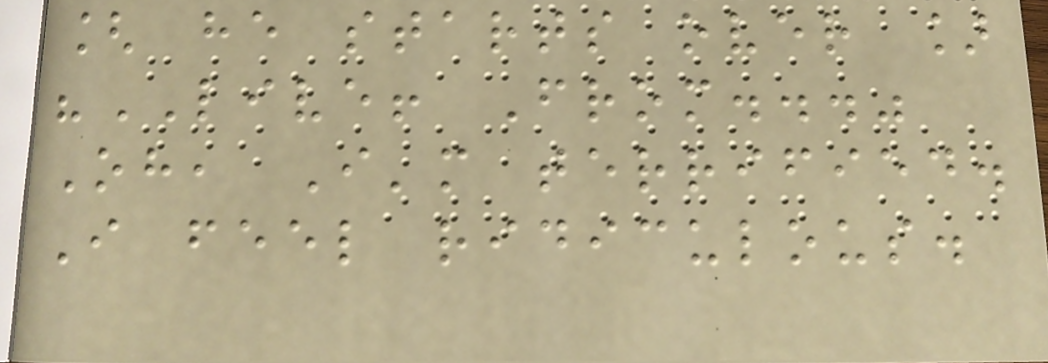[ he starts over ]
"LIVE! From..."
Oh, I'm terrified.
I feel ridiculous.
